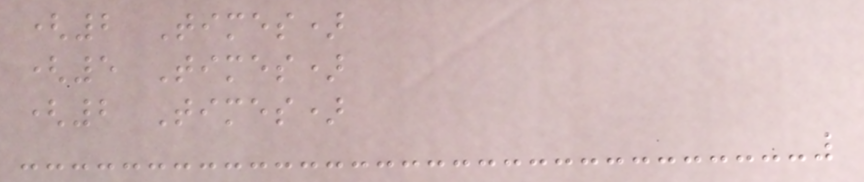(2 Times)
(5 Times)
(2 Times)
